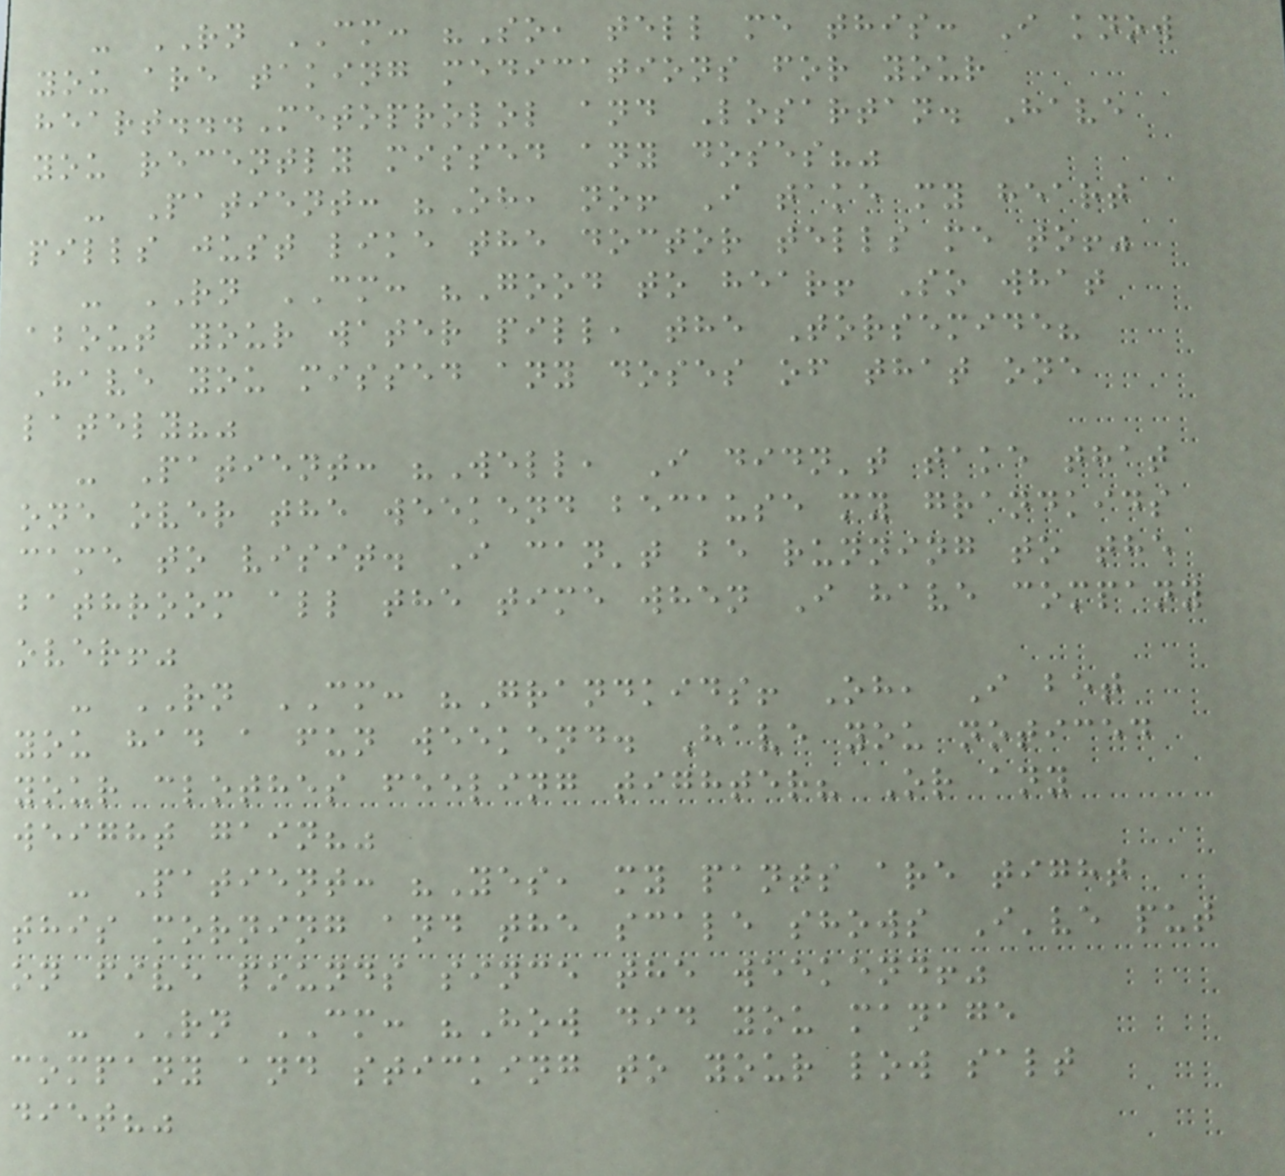- RN CM: "So, tell me this: I know
you are taking medications for your
heart...Metoprolol and Losartan. Have
you recently missed any doses?"
- Patient: "Oh, no! I take my heart
pills just like the doctor tells me to!"
- RN CM: "Good to hear! So what
about your water pill, the Torsemide?
Have you missed any doses of that one
lately?"
- Patient: "Well, I didn't take that
one over the weekend because my grandkids
came to visit. I can't be running to the
bathroom all the time when I have company
over!"
- RN CM: "Grandkids! Oh, I bet
you had a fun weekend. Have you noticed
your clothes feeling tighter? Or any
weight gain?"
- Patient: "Yes, my pants are tight
this morning and the scale shows I've put
on five pounds since the weekend!"
- RN CM: "How did you manage
company and sticking to your low salt
diet?"
